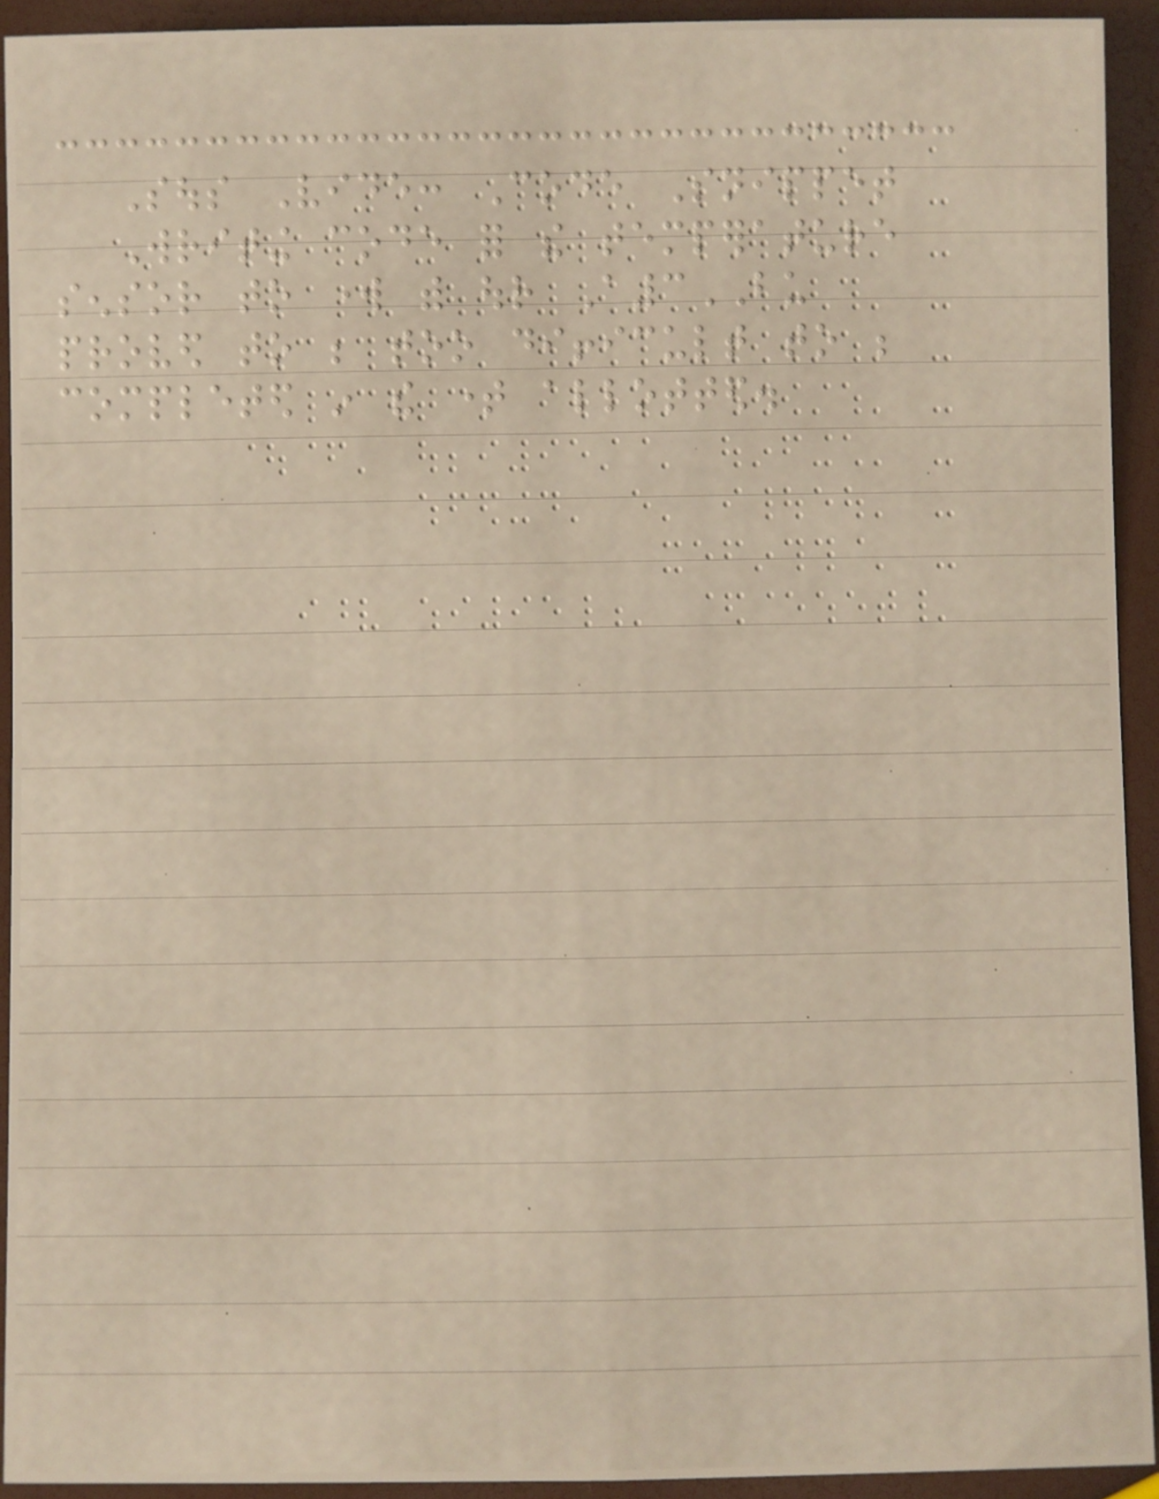Sous Vide: Code Snippet
Writing code for the temperature
sensor to work with our A3BU
proved to be too difficult to be
completed in the time allotted.
